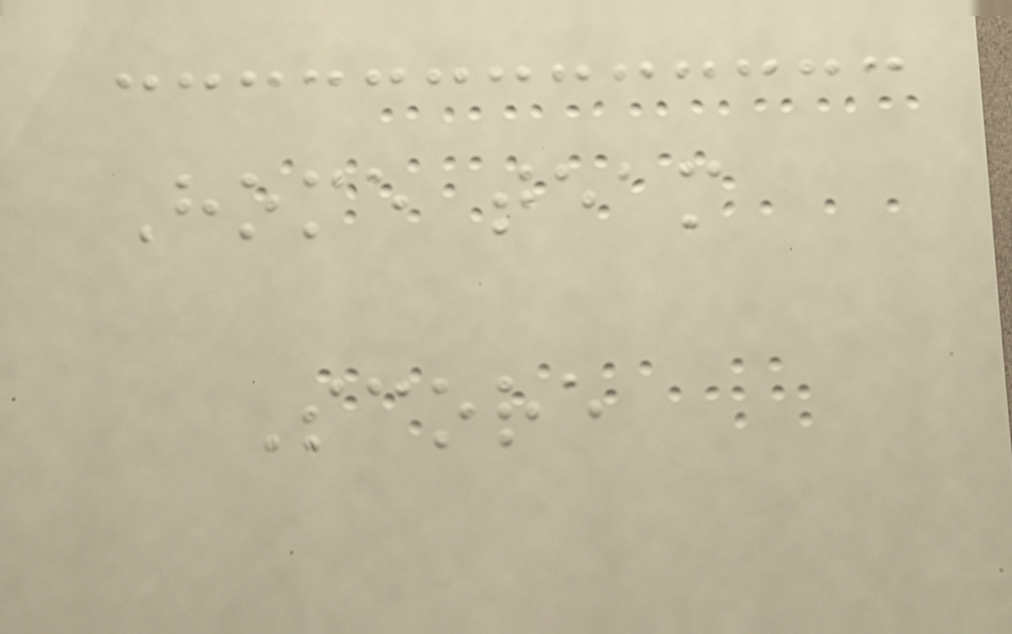Home team
Score
